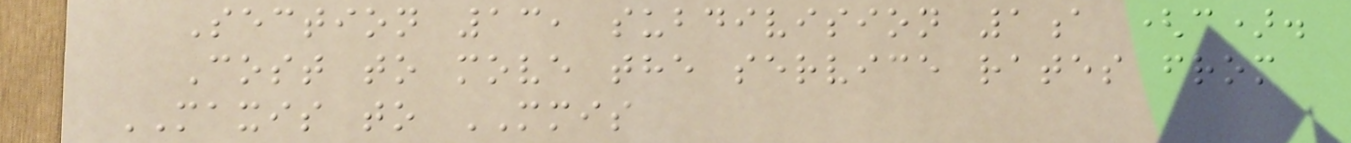Section 13, subdivision 1a (c).
Cost to move the service rates from
MAXIS to MMIS
